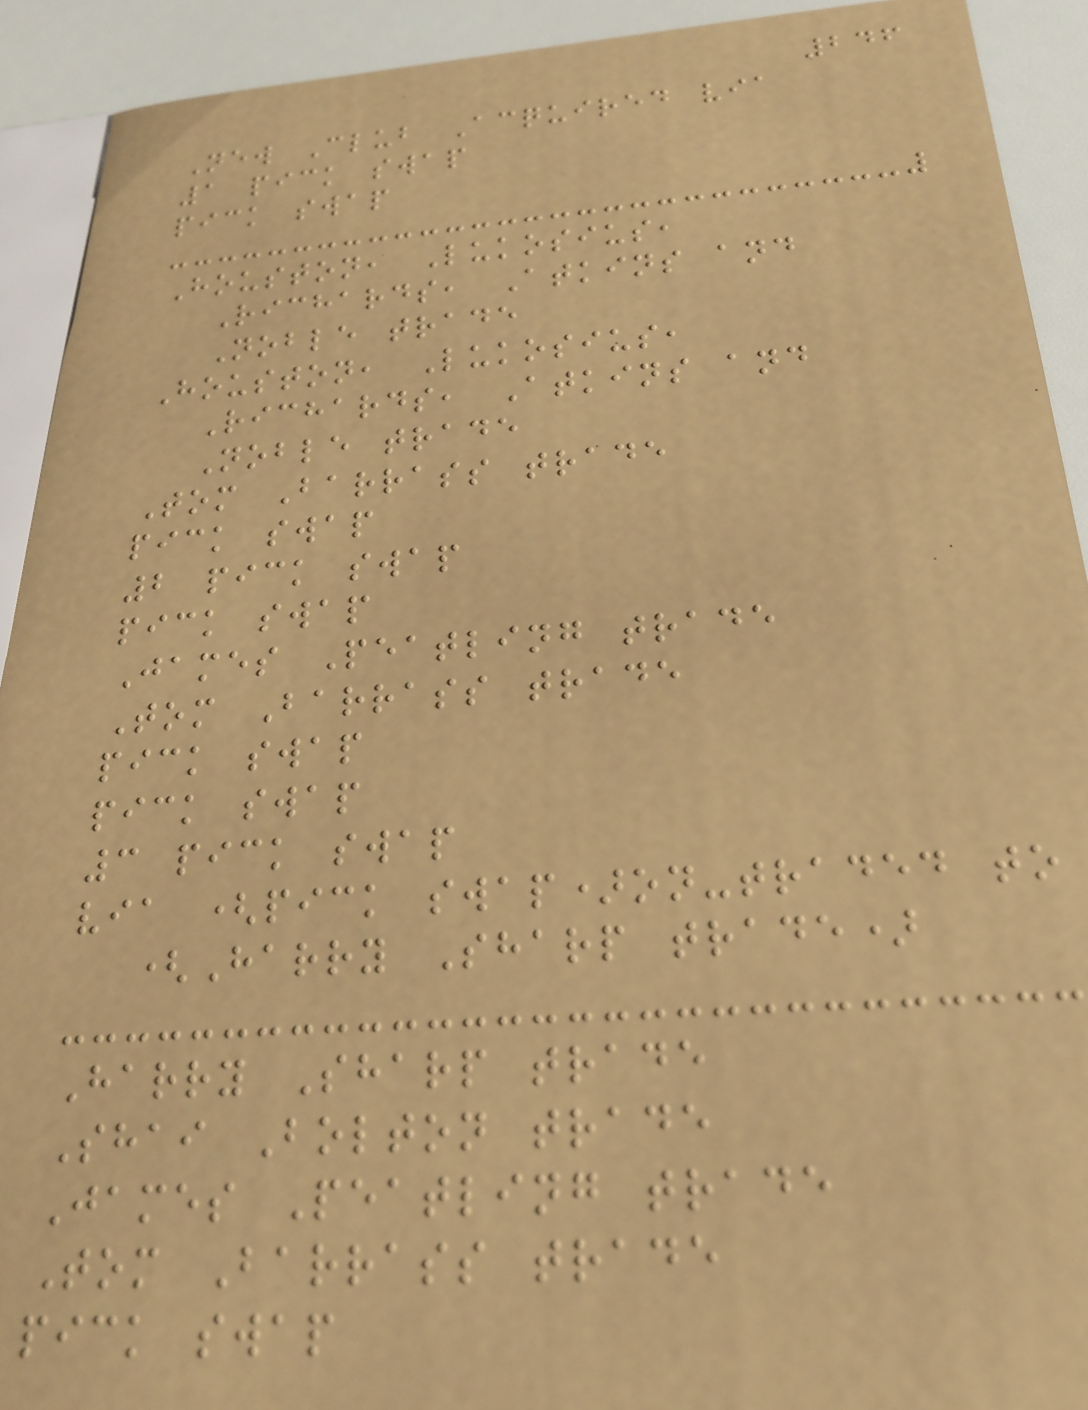246
New Club Acquired via
1 pick swap
pick swap
Houston, Lukosius,
Richards, Atkins and
Noble trade
Houston, Lukosius,
Richards, Atkins and
Noble trade
Tom Barrass trade
pick swap
2 pick swap
pick swap
James Peatling trade
Tom Barrass trade
pick swap
pick swap
3 pick swap
via (pick swap)on-traded to
(Harry Sharp trade)
Harry Sharp trade
Shai Bolton trade
James Peatling trade
Tom Barrass trade
pick swap
